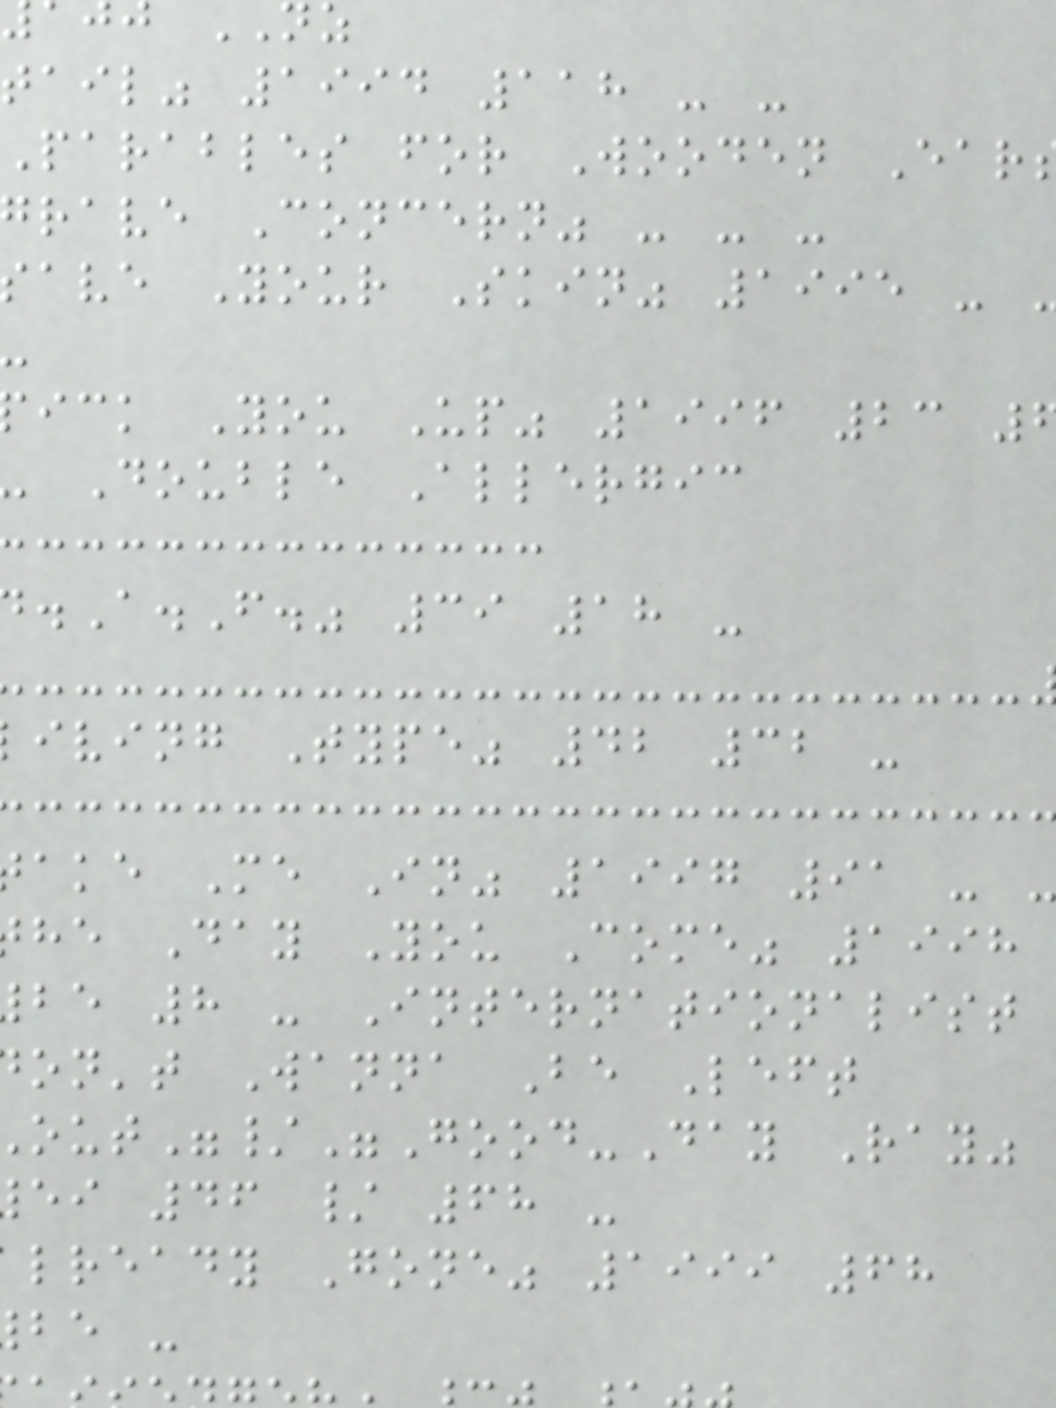tail" 1994 118 - -
Parables for Wooden Ear
grave Concern" - - -
ave Your Skin" 1995 -
ick You Up" 1996 23
Double Allergic
.A.F." 39 18 -
iving Type" 42 32 -
ake Me In" 1997 91 -
he Day You Come" 1998
be 8 - Internationalist
on't Wanna Be Left
ut"/"Good-Day Ray"
ei 46 / 68 -
lready Gone" 1999 68
be -
